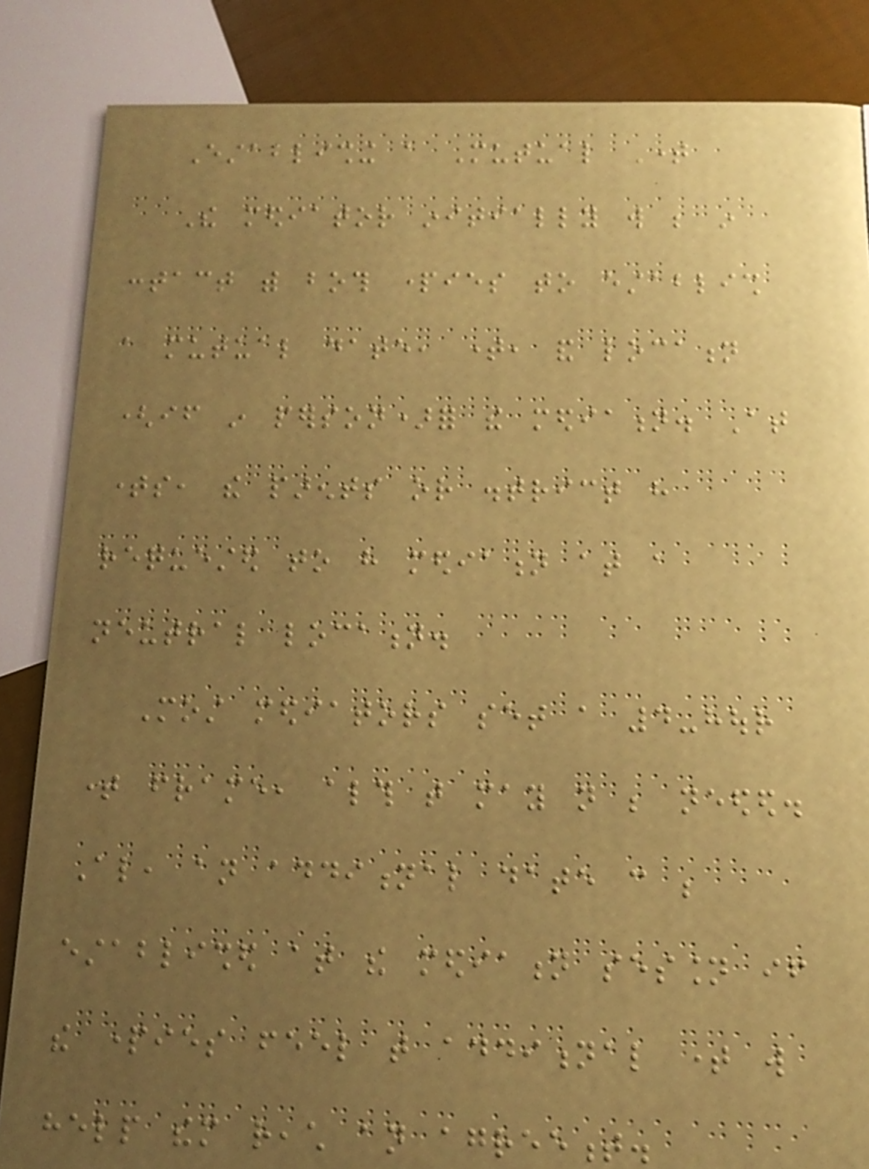Establishing a Mutual Time
The mediator initially will be in
contact with both parties to establish
a mutual date, time, and location
(if in person)for the mediation. At
times, the parents or district have
requested to have mediation at a
neutral location.
Most mediators set a 4-hour
time frame, although that may not be needed.
Also, an additional date can be
established at the mediation session if
the parties feel that additional time will
help them reach an agreement.
